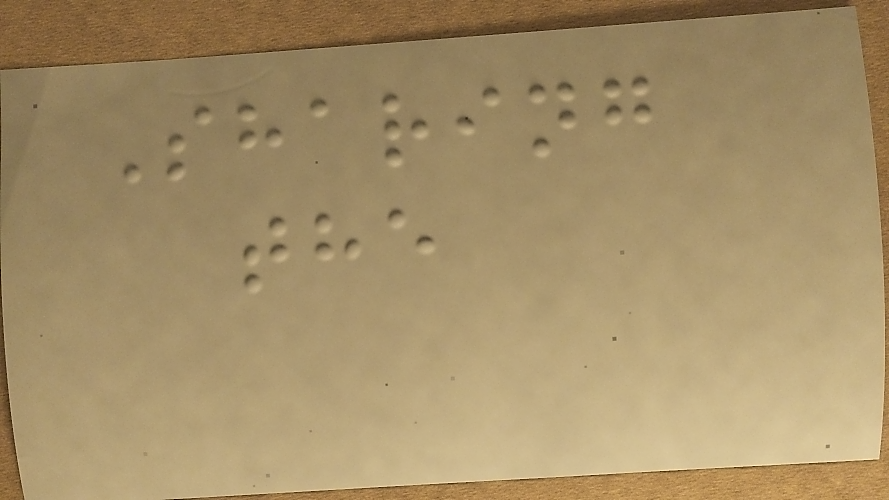Sharing
the
